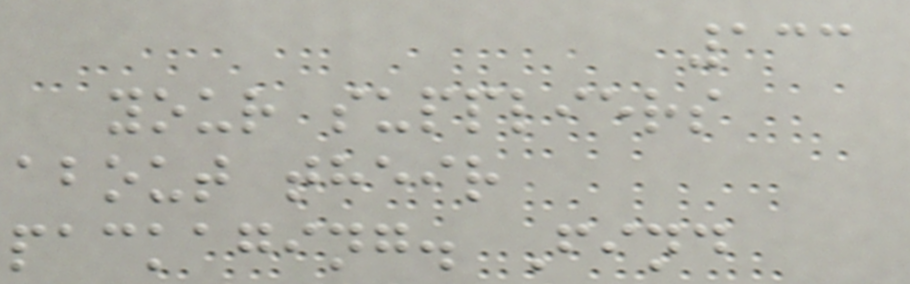133
your suppliers
about their
packaging. Find
